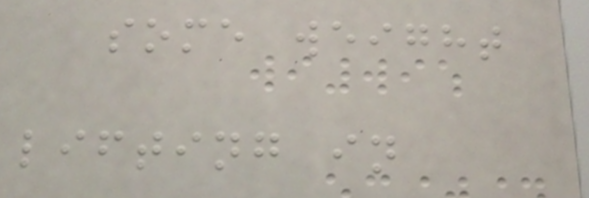some weight
lifting in
